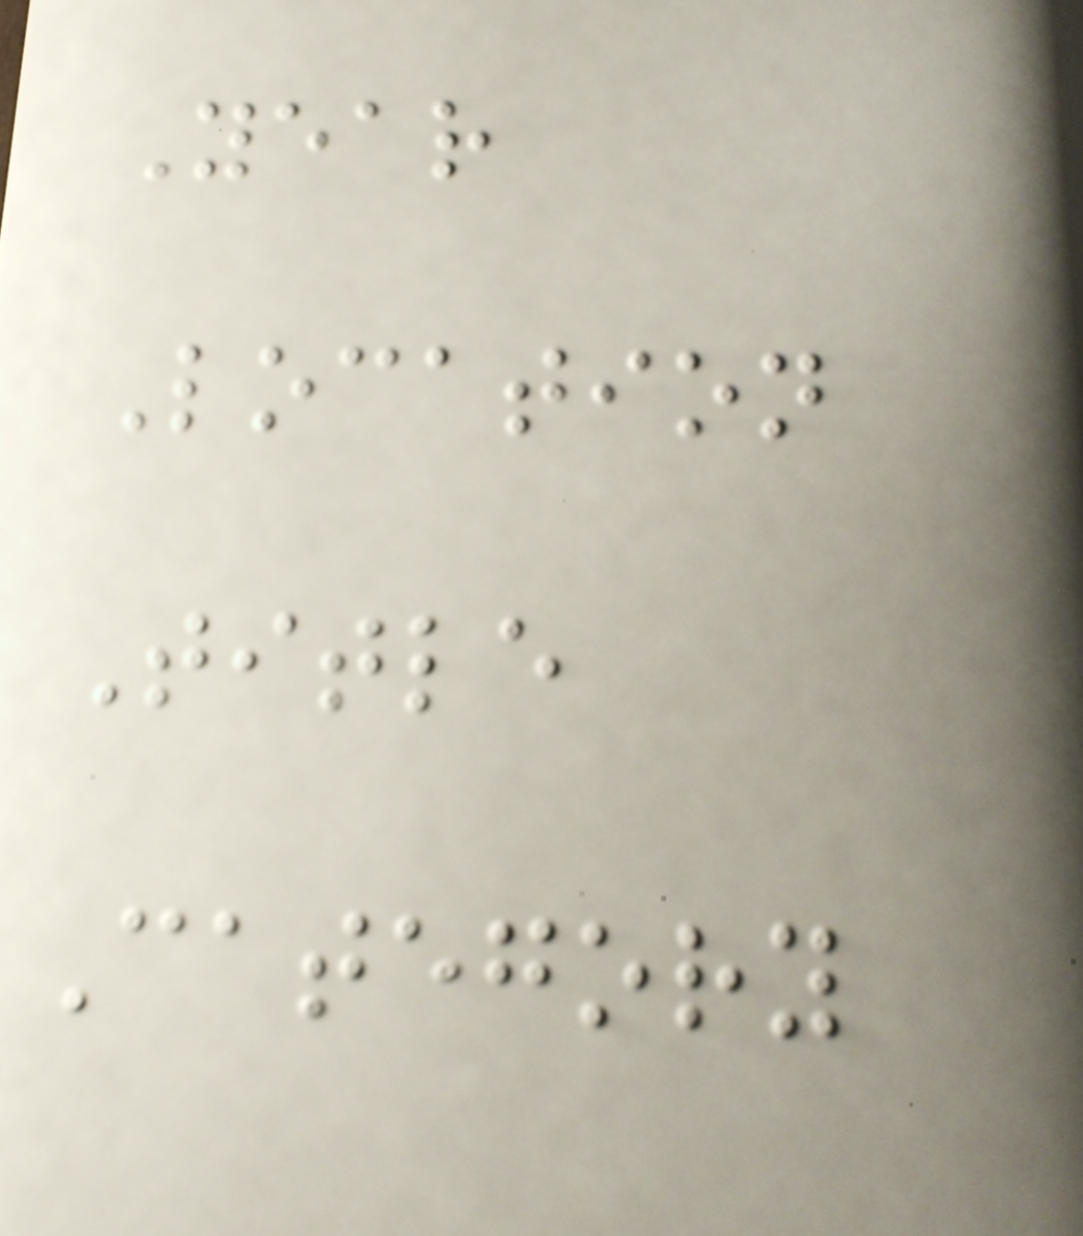Year
Location
Title
Category
